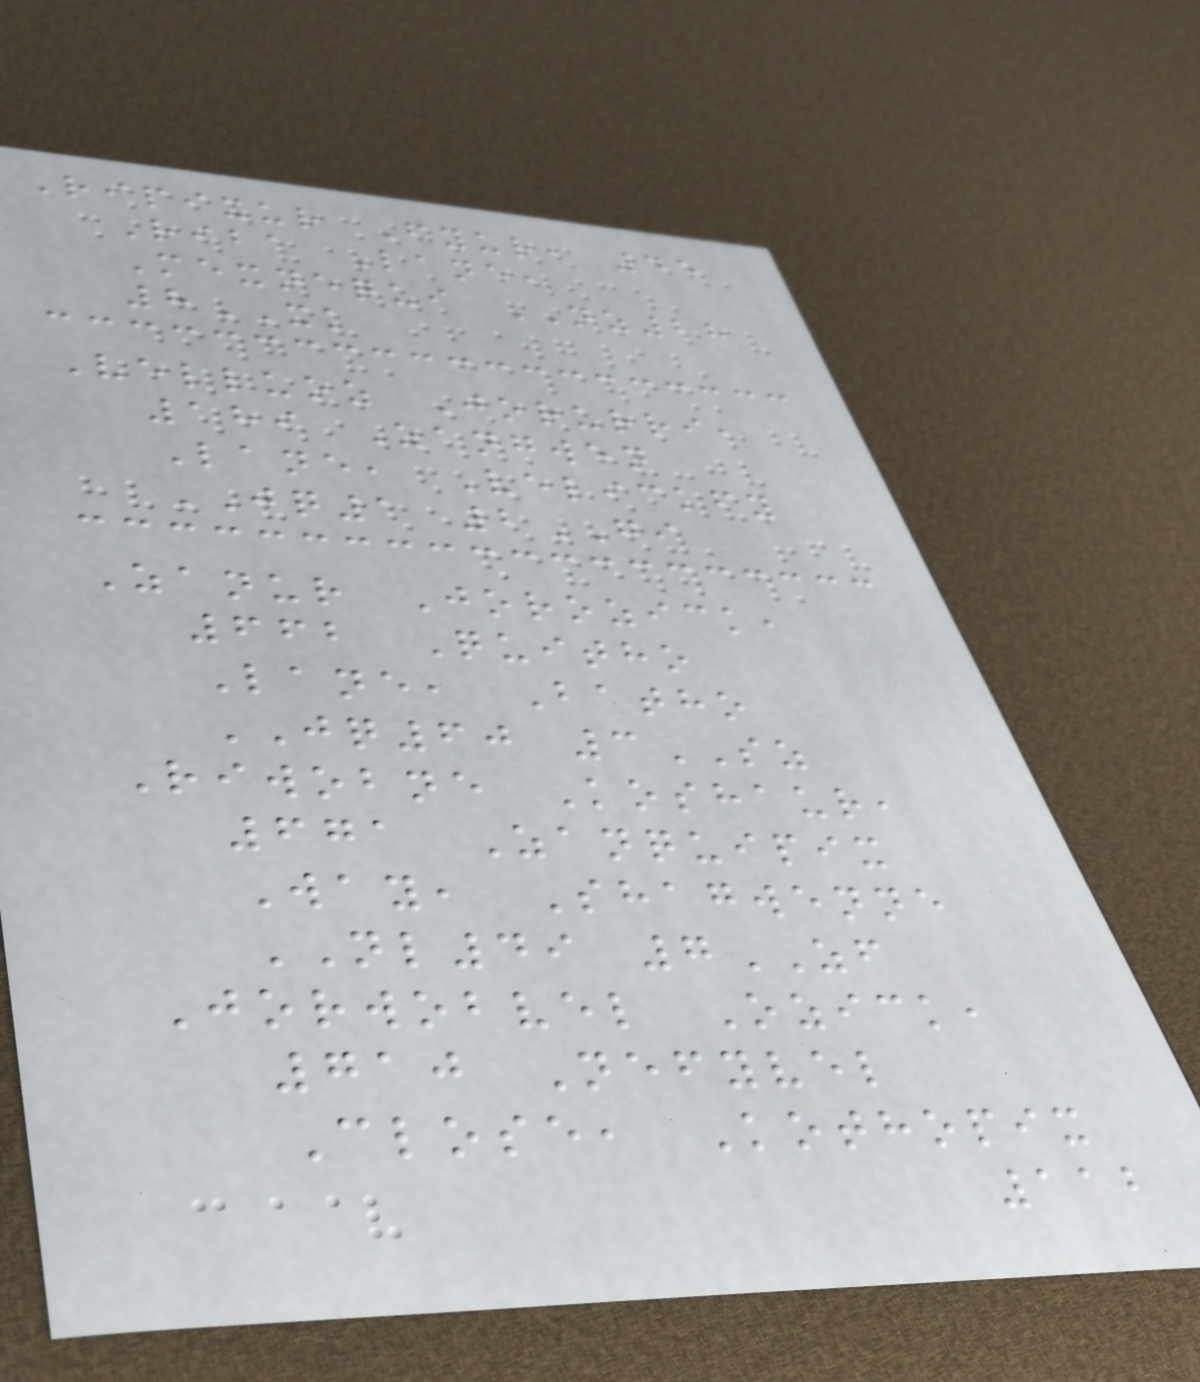Ripixur Fyur, 45
Riba Lane,
Mexnequi NZ28
8XK
Velluoz Jorurri,
189 Zangwen
Lane, Velickfy
JQ1 2GI
Zanur Jorozick,
662 Quitho
Lane, Batho
JQ60 3SZ
Riwobne Koshaur,
671 Zanquipix
Way, Shagwenne
NL49 7ZF
Jorwobvel Ozick,
710 Nefyvel
Close, Kothopix
112
